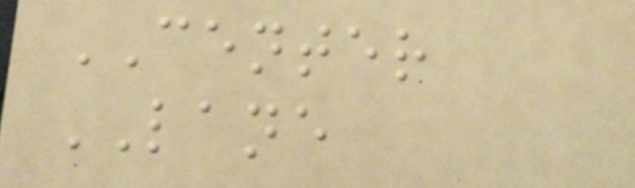CENTER
LANE
